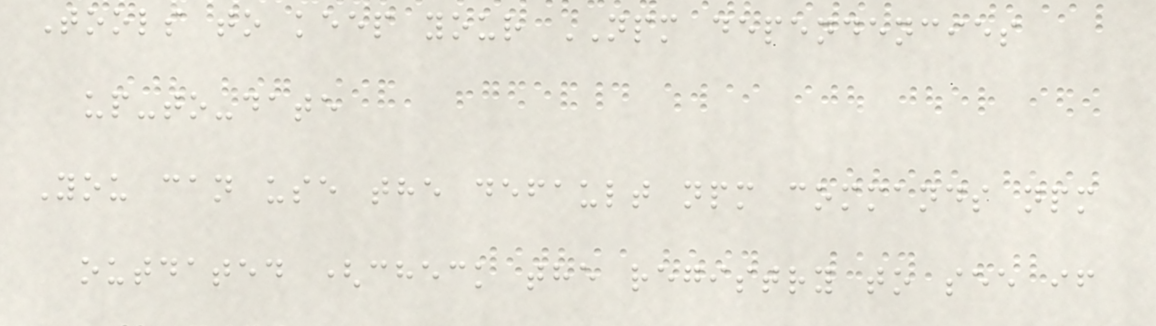Tools to keep your NPM dependencies
up-to-date
You can use the default npm commands npm
outdated (check the registry to see if
